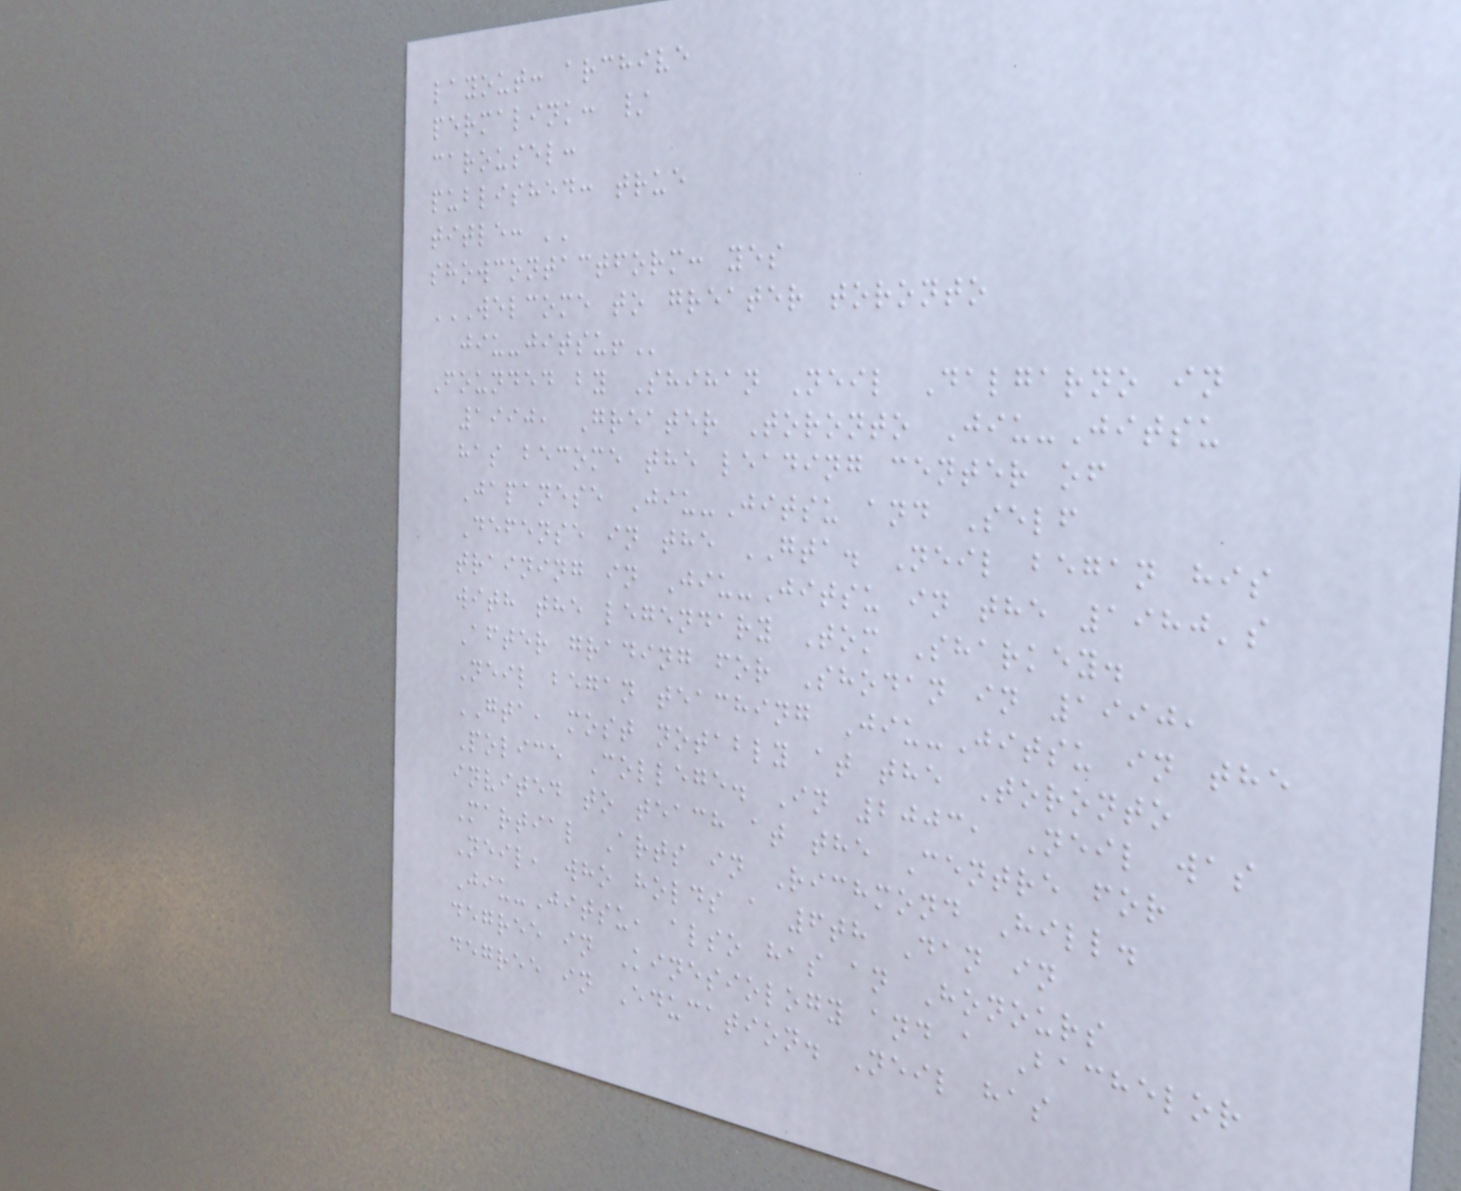layout: archive
permalink: /
carousel:
published: true
title: ''
showcontactform: yes
WELCOME TO GREATER TORONTO
JIU-JITSU!
Founded by Shihan Neil Dalgarno in
1990, Greater Toronto Jiu-Jitsu
has become the leading center of
Japanese Jiu-Jitsu and Self
Defense in the GTA. Neil began his
training in Jiu-Jitsu in the 1980's
with the legendary Tom Sharkey.
After grading for Shodan in 1990,
Neil began teaching Jiu-Jitsu in the
GTA, most notably at the Toronto
Police College. In 2003, Neil was
invited to teach at the Centre for
Martial Arts in Richmond Hill.
Neil, who holds a 6th Dan in
Jiu-Jitsu, also has an Honours
degree in Kinesiology and a Bachelor
degree in Education. Neil has
